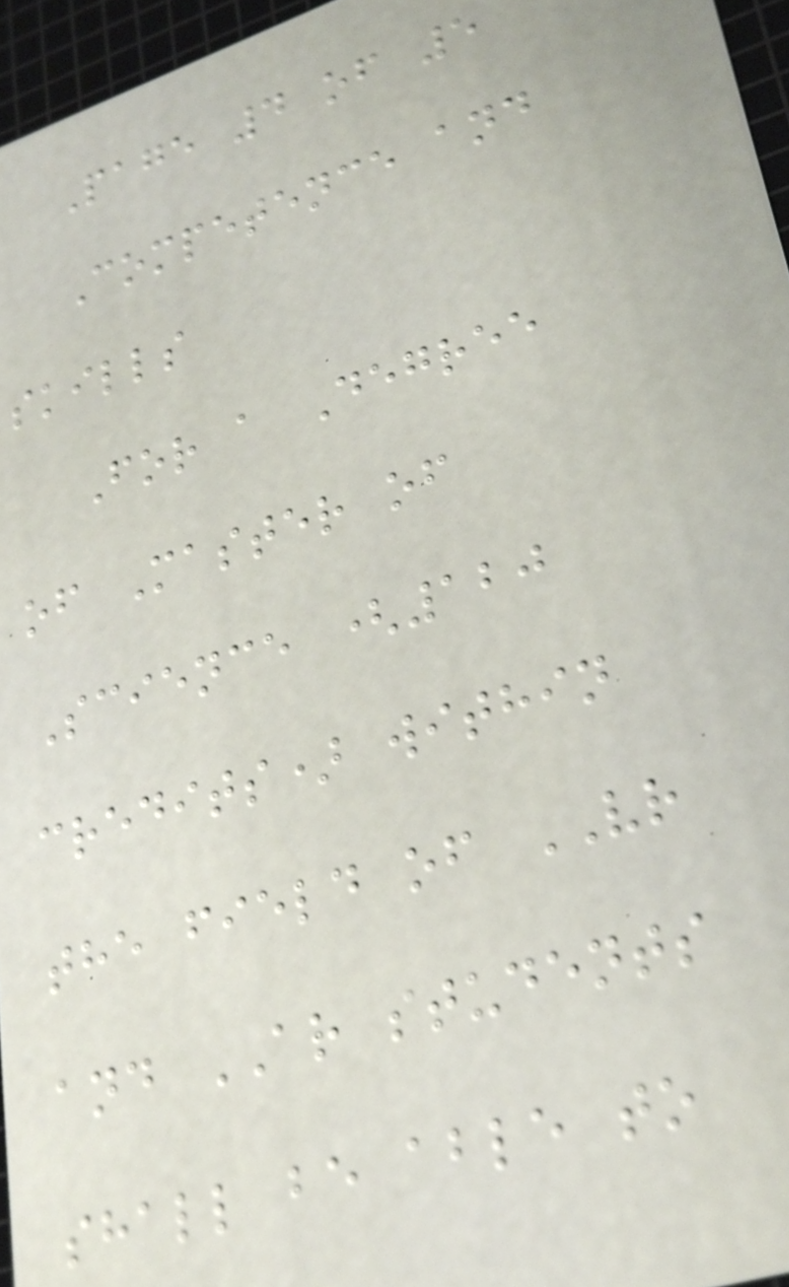Page 4 of 5
Competence and
skills
For a Degree
of Master of
Science (120
credits) within
the field of VR
and AR students
shall be able to
